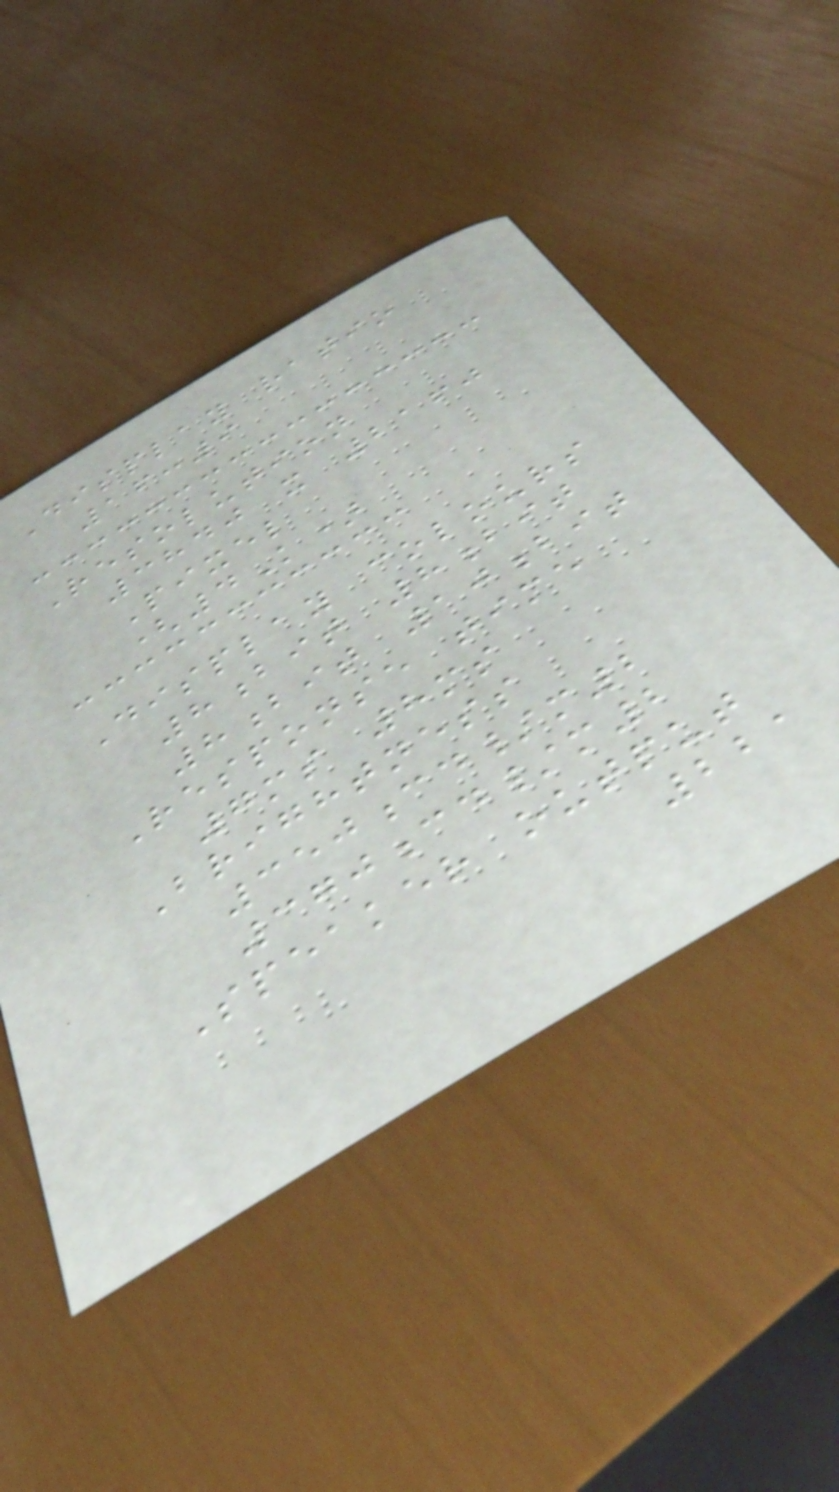Display ratio
16:9
Resolution
3840 x 2160
Pixel
(4K)
Display colours
8bit 8bit
8bit 10bit
Response time
7ms 8ms
Brightness
350cd/m2
370cd/m2
Speaker output
221
